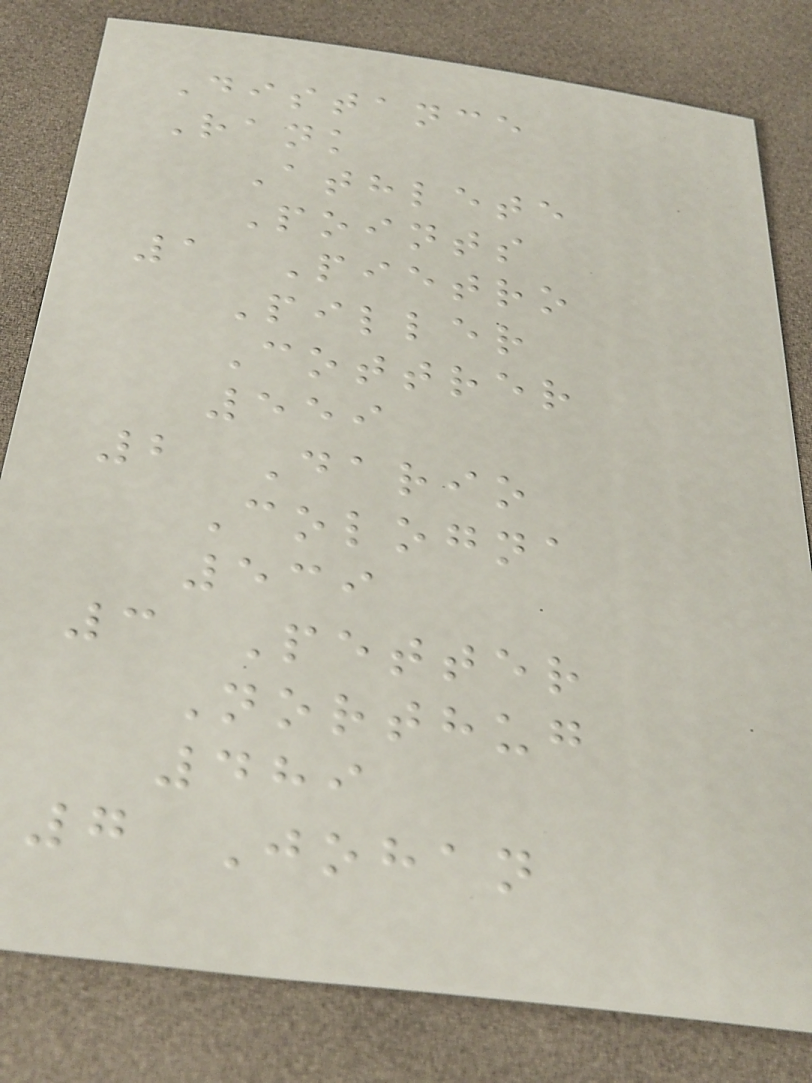Distance
Rank
Athlete
Points
1 Pietro
Piller
Cottrer
559
2 Dario
Cologna
539
3 Petter
Northug
489
7 Johan
